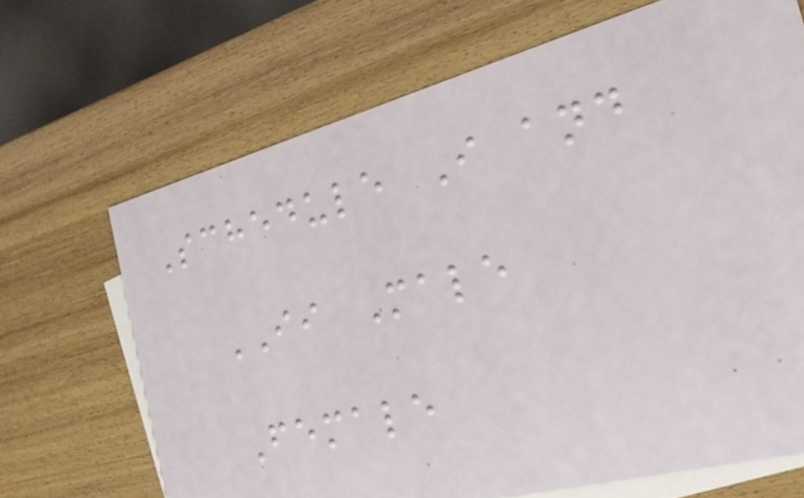Schedule I and
II Male
Female
